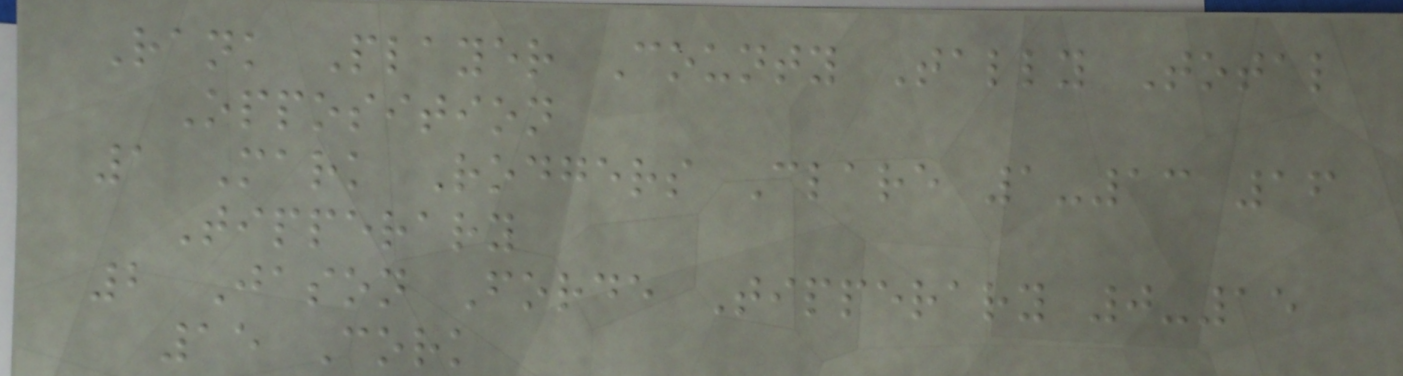Rank Player County Tally Total
Opposition
1 Mark Rodgers Clare 1-13 16
Tipperary
2 Jason Forde Tipperary 0-15
15 Cork
